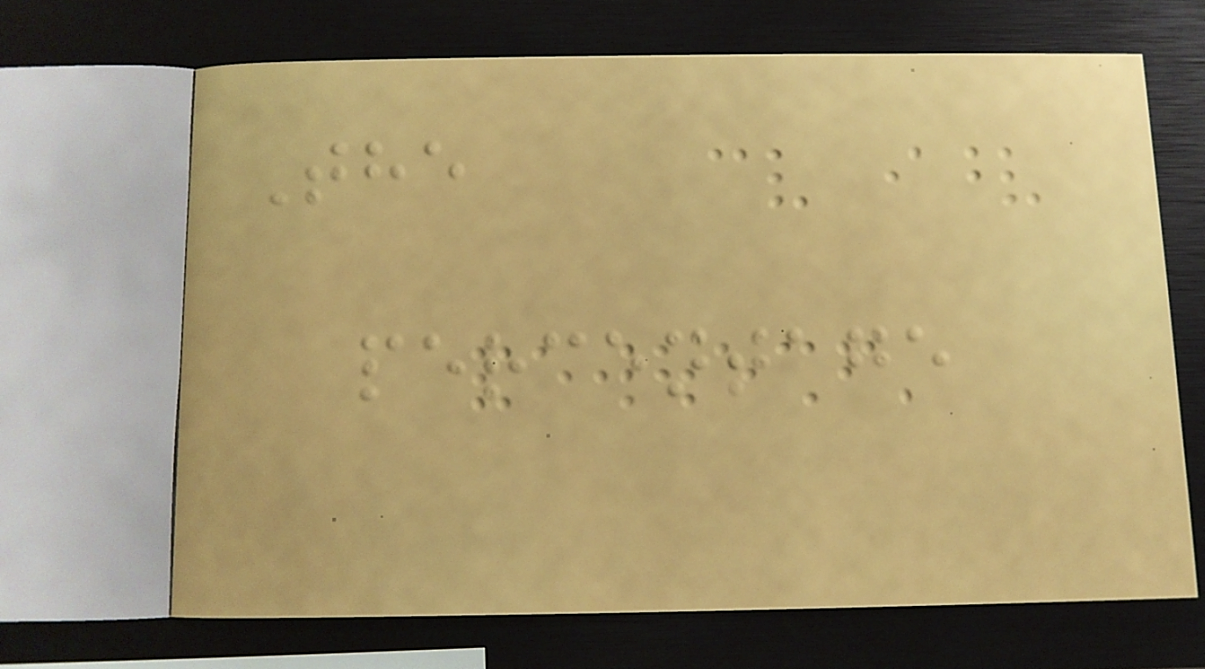The
percentage
